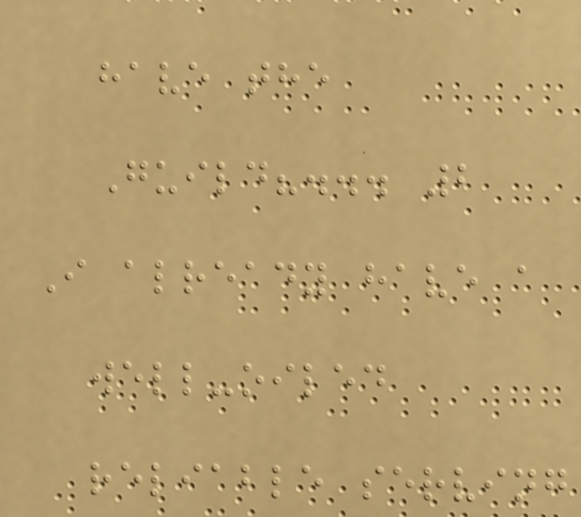have the
Guild?... 2
I already have a
well-oiled
reliable serving
